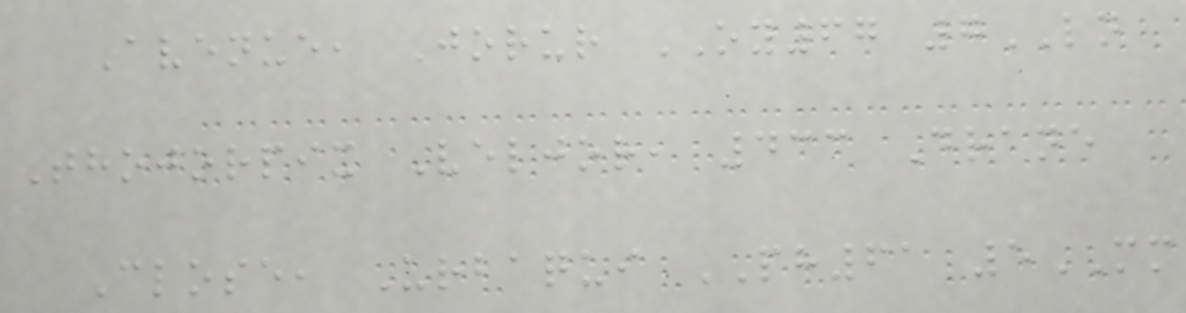Avenue, Jorur OY67 7LN
Thojorpix Veljor, 433 Drane
Close, Urbaqui PH61 5MM
